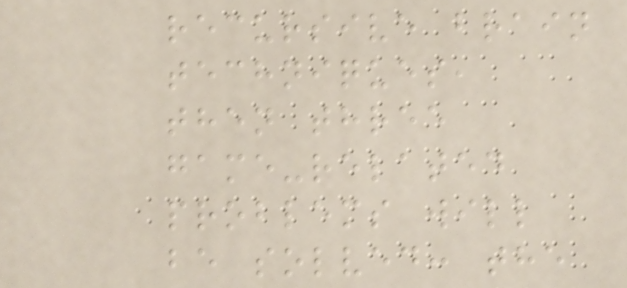recursive brain
techniques,
then three
game-related
problems will
be solved: the
